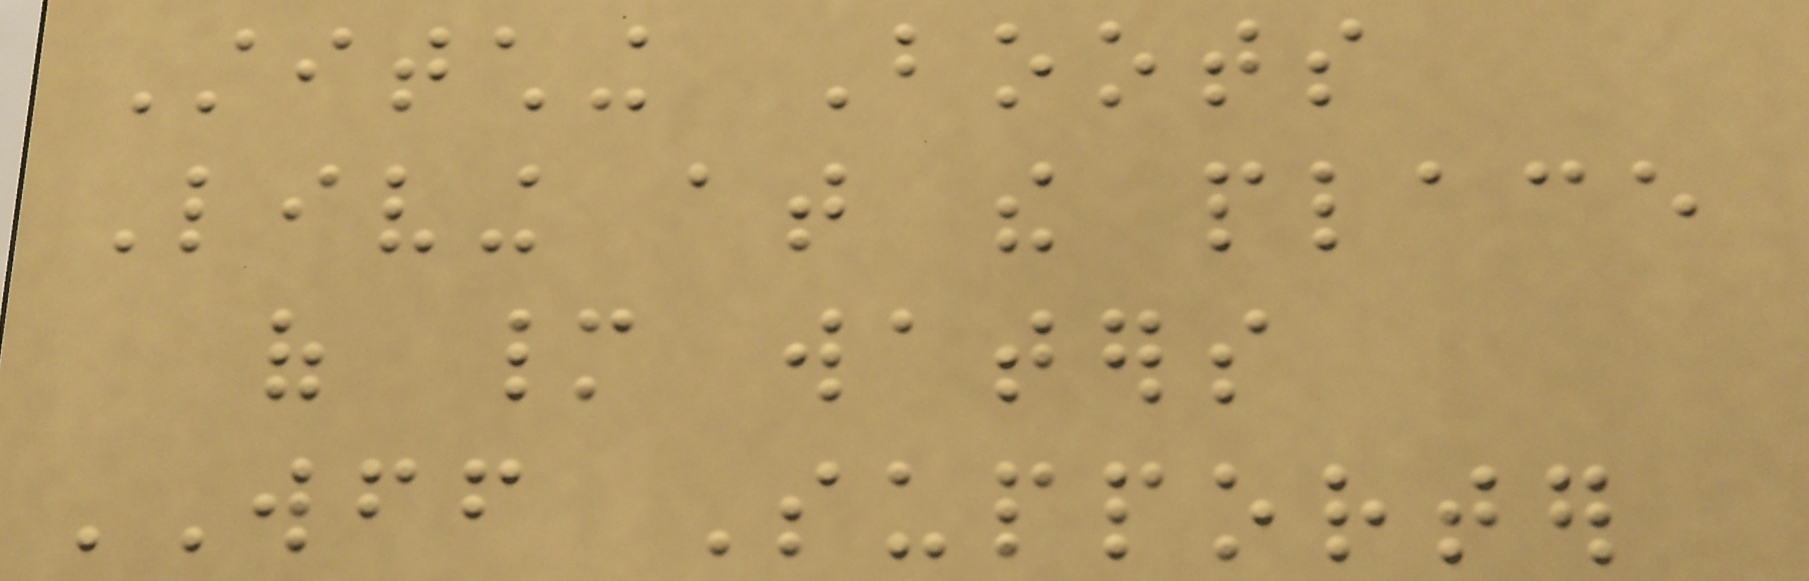Stitching Boots
Living at the place
of many waters
WFF Supporter
